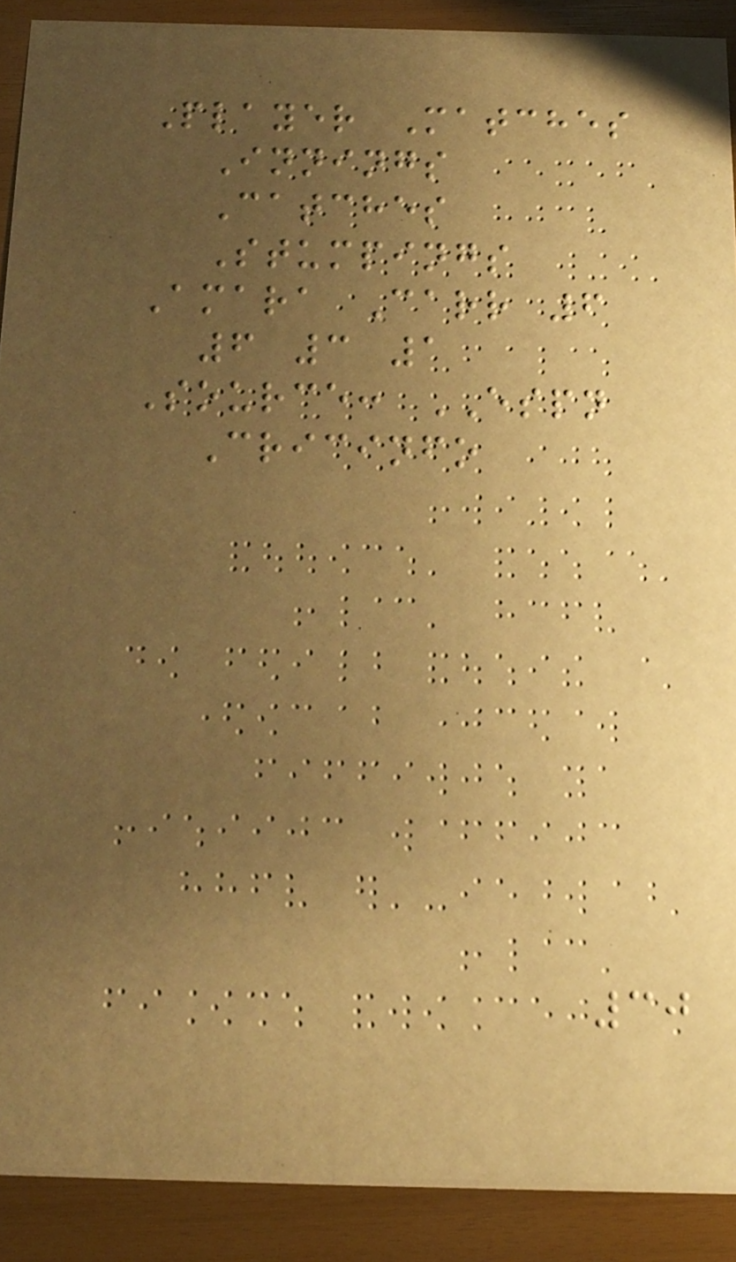Player Matches
Innings
Catches
Stumpings
Amara Carr 6
6 3 1
Source: ESPN
Cricinfo
30
